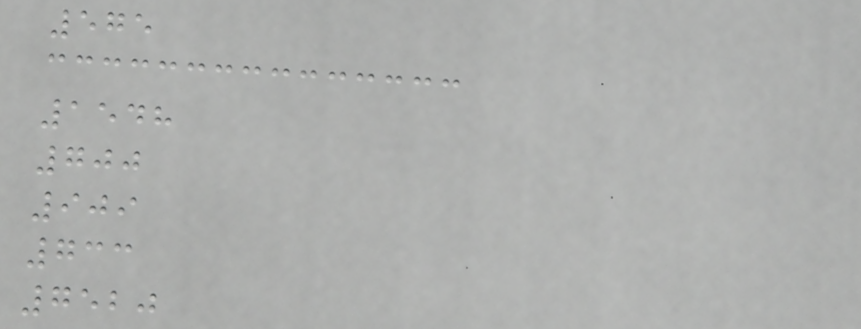575
1548
700
909
733
7520
